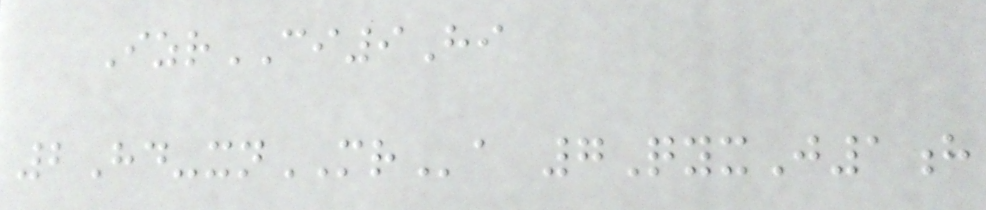IzrCI9Hi
2Hd-xnMRa 7QyxJ1h
